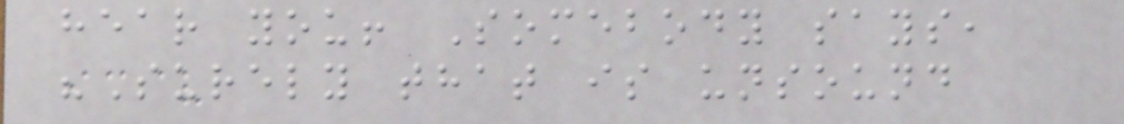hear you! Somebody says,
"Surely that is unsound
